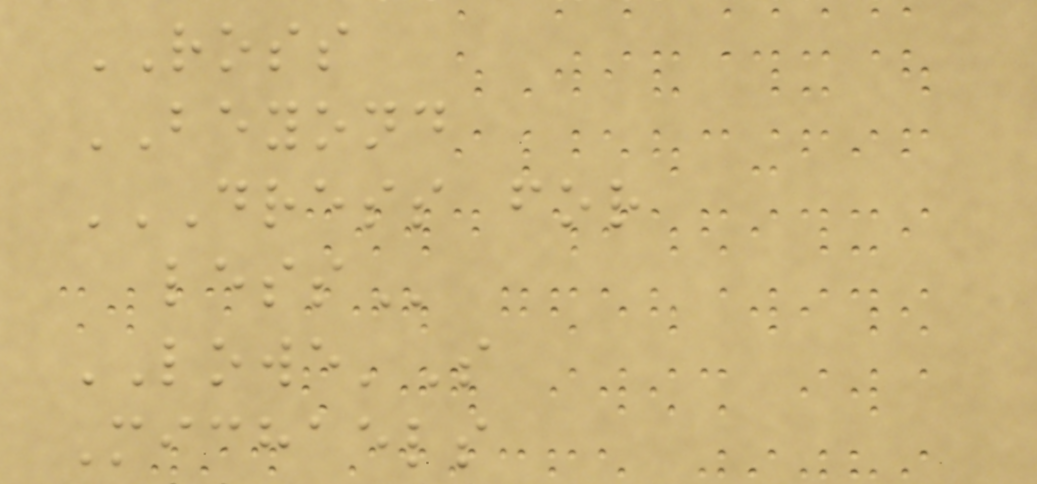ROSS
BEYOND
DRESS FOR
LESS
LOWE'S
Michaels
